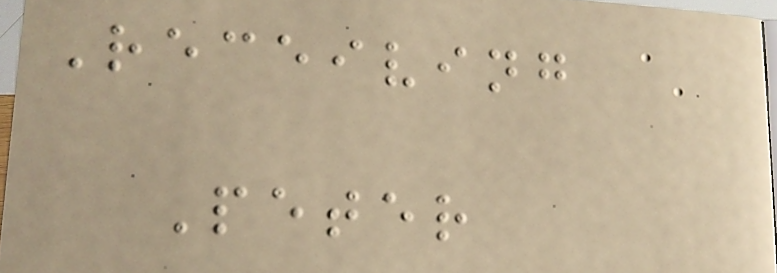Receiving
Peter
